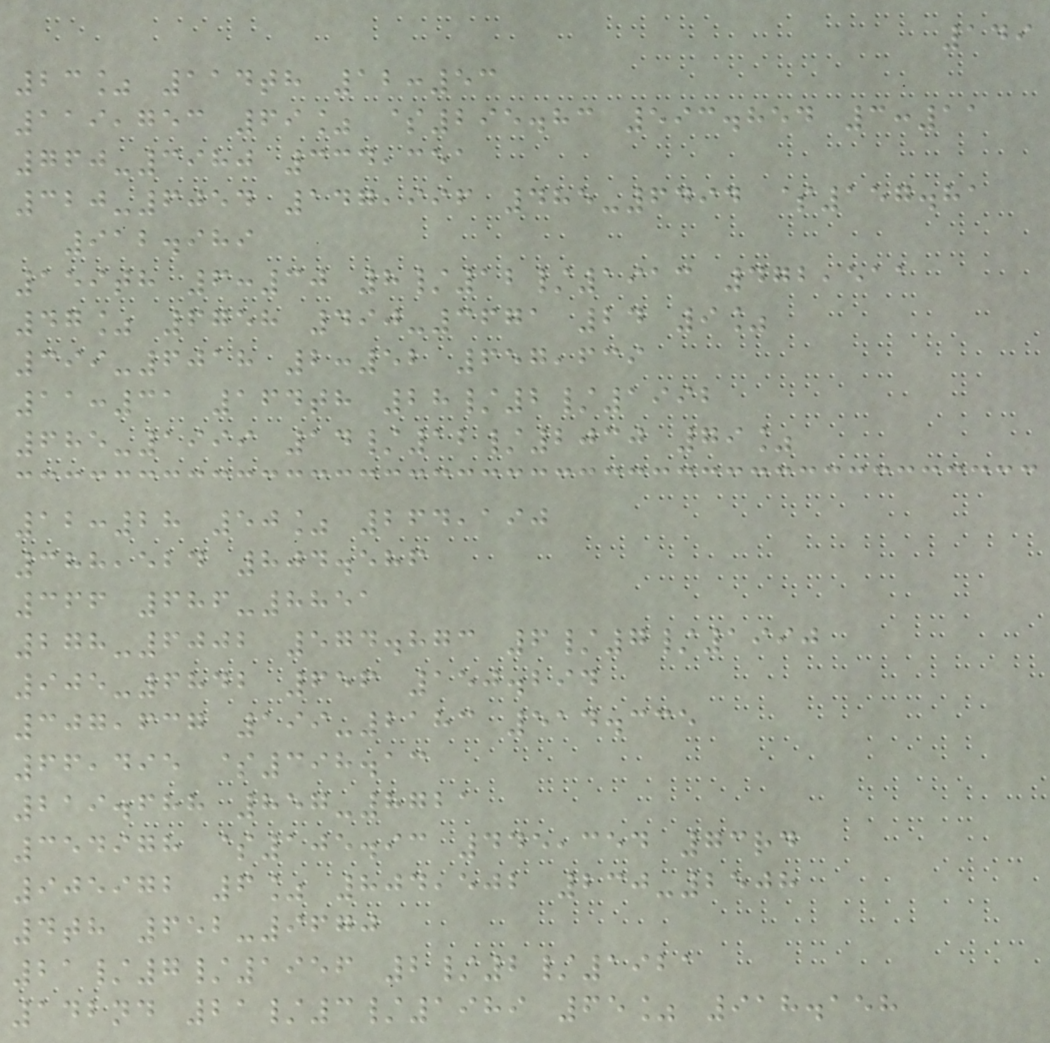149
23% 114th 12:53
119,753 69% $295.83 593.854 3:11
760-3980 334,351
320-6054 147,996 485-6494 $157.81
912.989
159th 6:30 8/12/1913 472,511
47% 6758 490-3671 24 9%
399-6018 2:52 657,639
11:31 164th 28/2/1992
685-1999 14/12/2030 79%
12:28 50% 264,190
388,524 804.586
366 686-8851
278-6002 574.873 6/7/1990
905-6842 656 150.294
307,637 199-2183 514.335
66,495 $398.13
219.688 857-8721
354978 $105.93 445,354 73rd
905972 6% 804,502 230-2508
4th 652-9670
21/7/1956 2/2/1921
142nd 21/3/1989 65% 918.158
